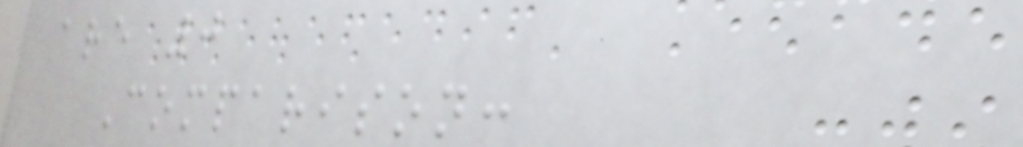are 0
Comparison:
